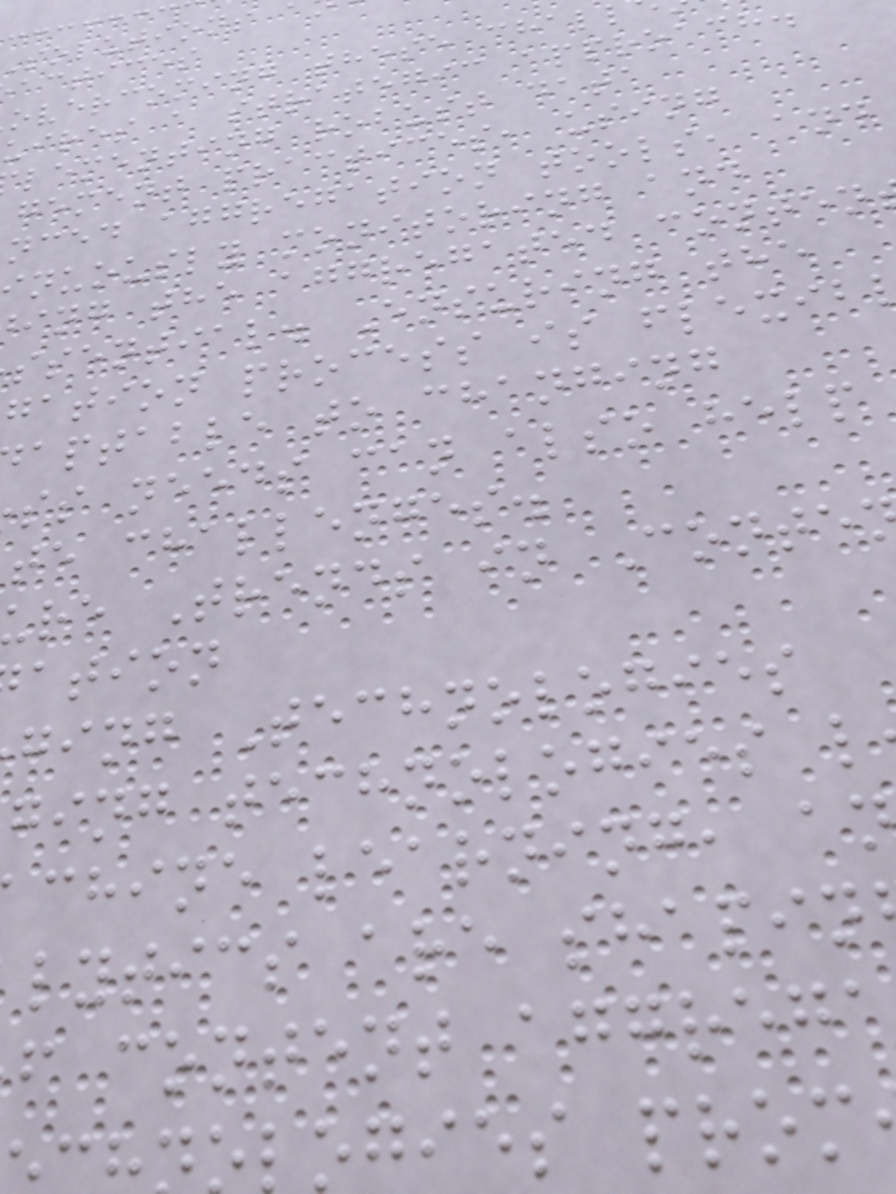solutions
actices
overcoming these chal
uires a strategic approach.
lementing robust data
gement practices, using
nced aggregation tools, and
nuously monitoring and
ing the aggregated conten
ssential. Ensuring the
gation process is flexib
aptable to changing
ss needs can also help
te challenges.
re Trends in Conte
ation
ging Technologies
ging technologies l
chine learning, a
lytics are shapin
f content aggreg
logies prom
